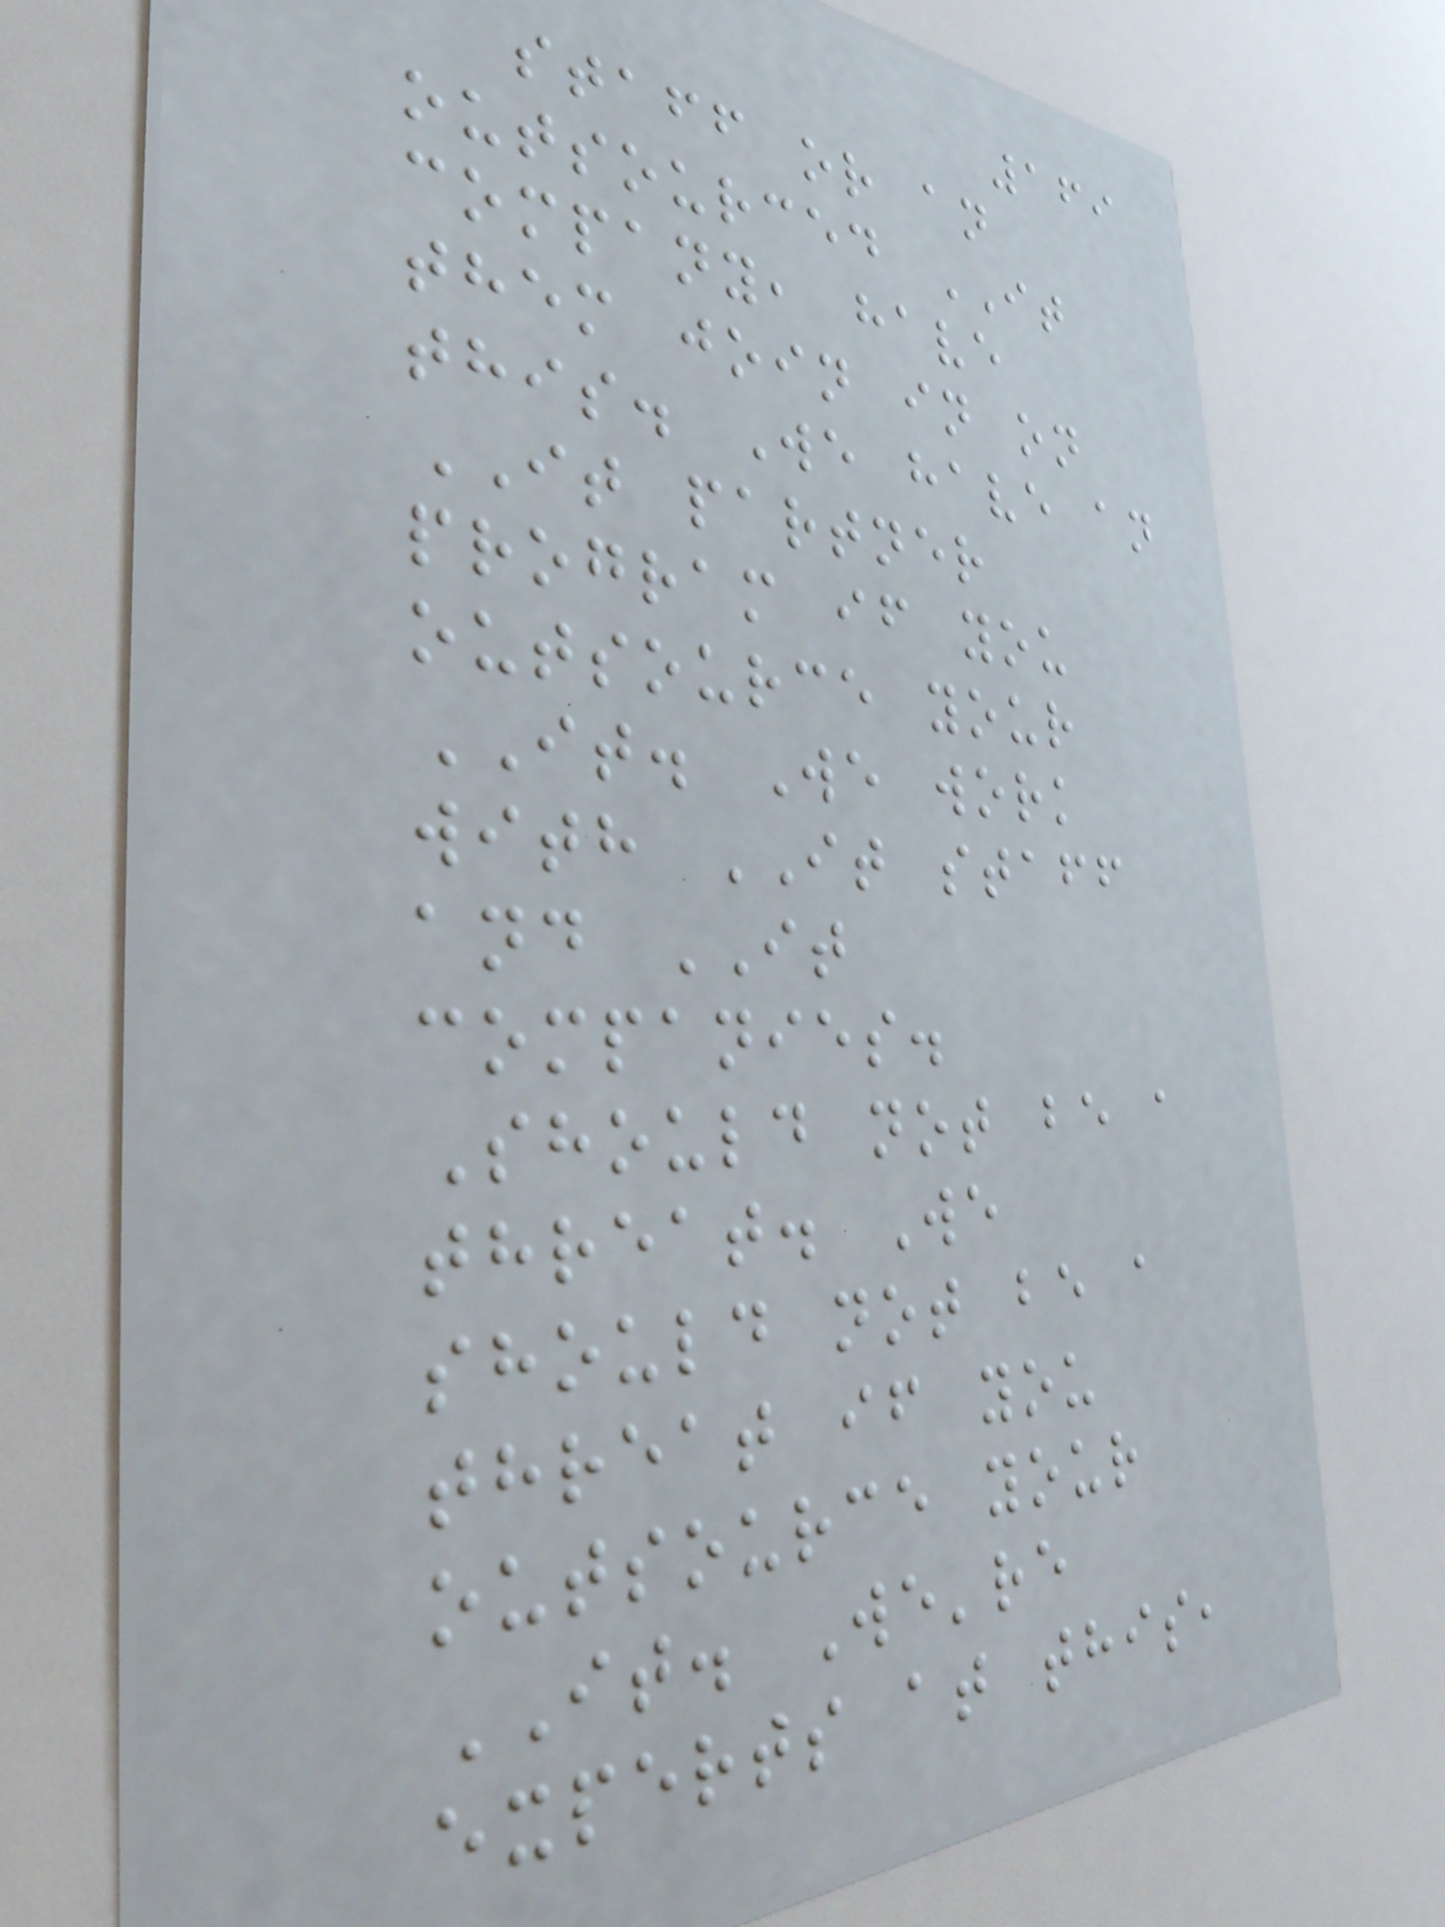169
staff or an
outsourced IT
company, have
them join in on
this. We have an
IT partner
program if you
outsource your
IT. We work
with IT staff
and IT
companies.
Should not be a
threat. We
should not be a
threat if you
outsource your
IT. We're
experts at this,
